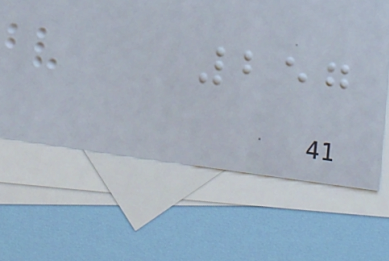257
